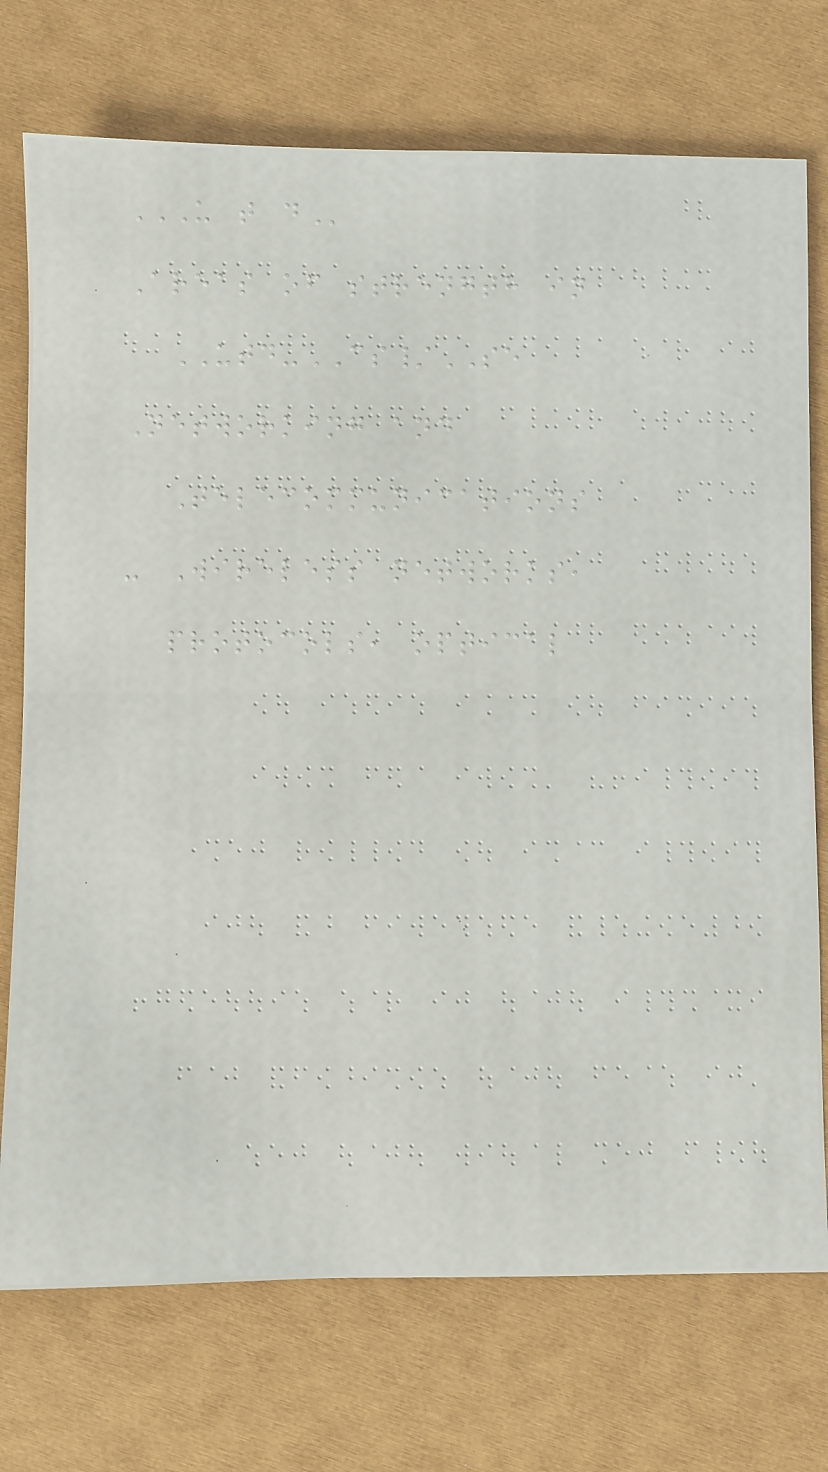U T D
Areas of strength in
UTD-CS/SE
Networking and
Telecommunications
- Wireless networks,
protocols, optical
